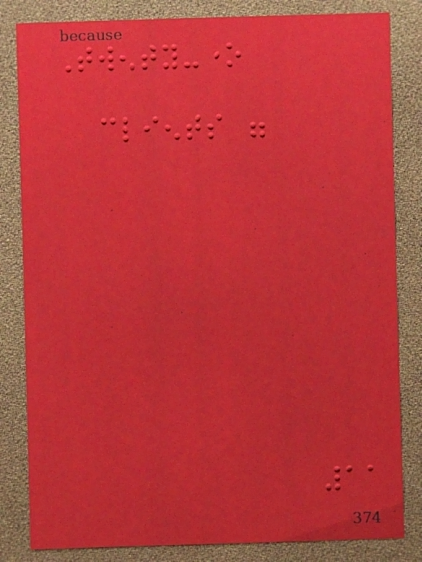Twenty-one
clients were
11
